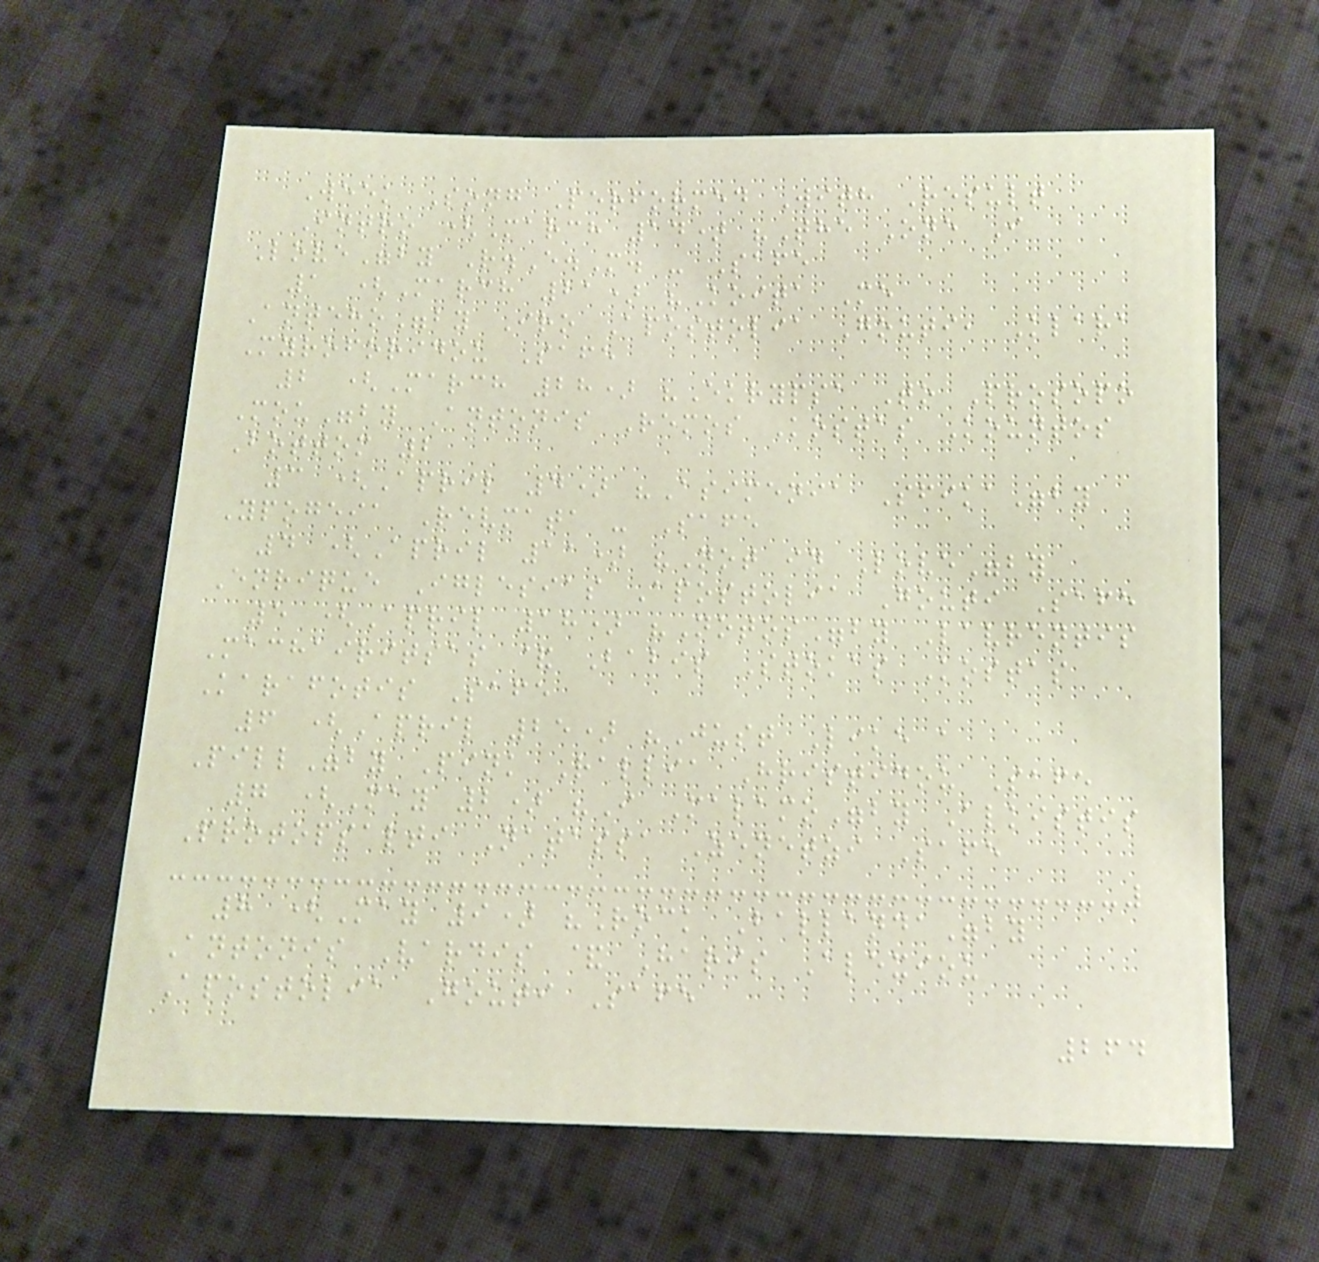Week Song Performed With Result
Intro (March 14) "The One I
Love"by R.E.M. - Safe
1 (March 21) "Koita Me
Anteho"by Iro Apostolia Gouti, Klara
Myroforidou Safe
2 (March 28) "Ekrypsa To Prosopo
Mou"by Antonis Remos Kostas Kountos
Bottom 2
3 (April 4) "Asimenia Sfika"by
Ypogeia Revmata - Safe
4 (April 11) "Not in Love"by
Enrique Iglesias Apostolia Gouti Safe
5 (April 18) "Notos"by Lavrentis
Machairitsas & Babis Stokas Kostas
Karafotis Safe
6 (April 25) "Just Like a
Pill"by Pink Rallia Hristidou Safe
7 (May 2) "I Malamo"by Alkistis
Protopsalti Natassa Zenetzi Safe
8 (May 9) "Rock Ballanda"by
Antonis Vardis & Haris Alexiou
Apostolia Gouti Safe
264
